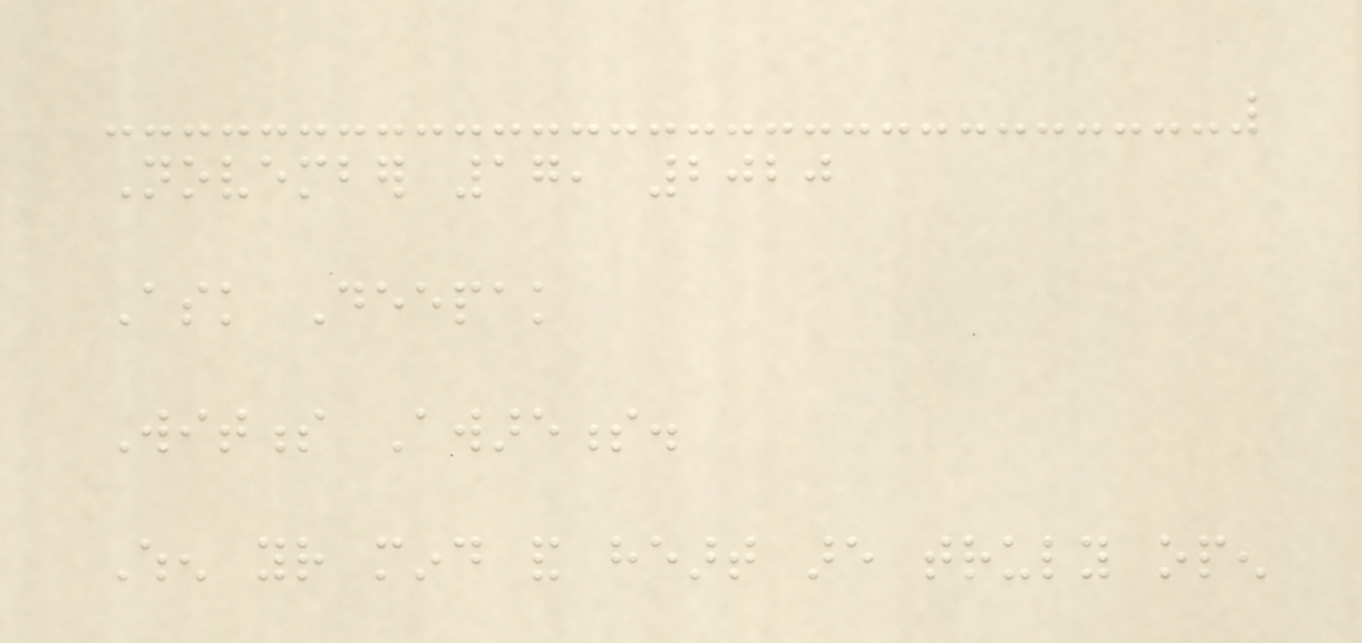November 17, 2020
Ask Deepak
Witness Awareness.
When your mind and heart are truly open
